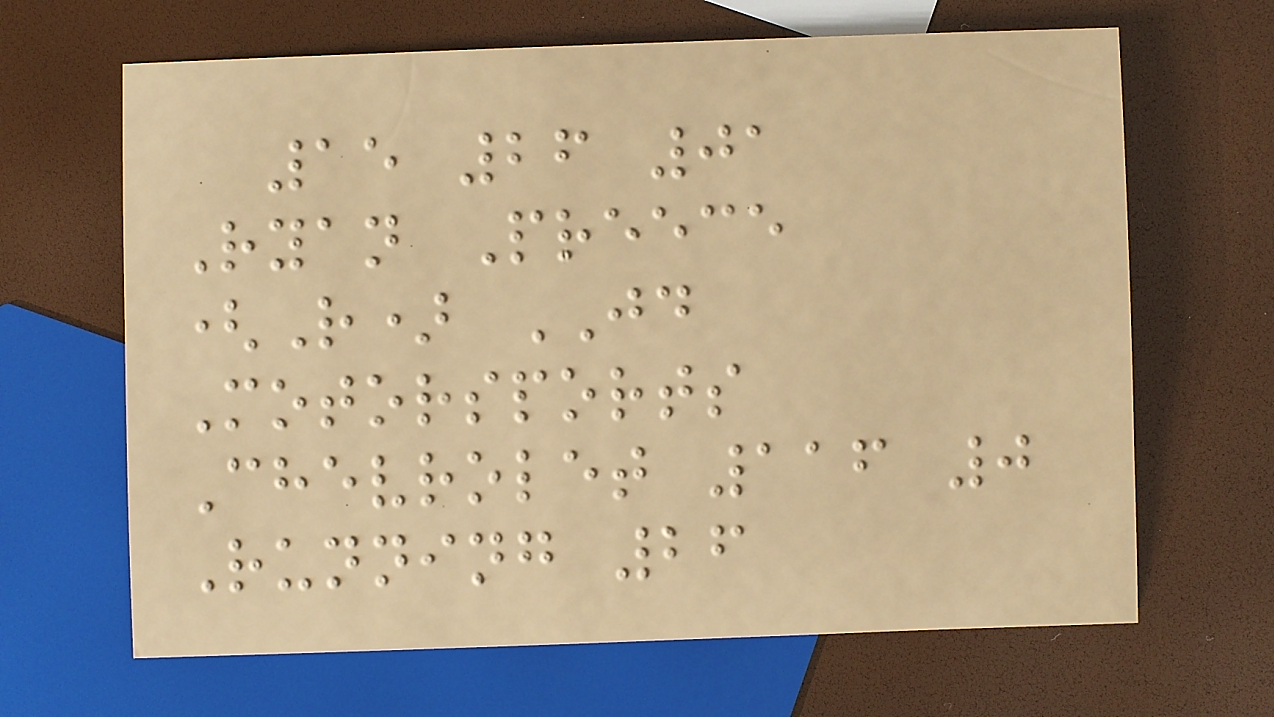15 26 01
Ryan Preece
(R) JD
Motorsports
Chevrolet 116 0
Running 26
